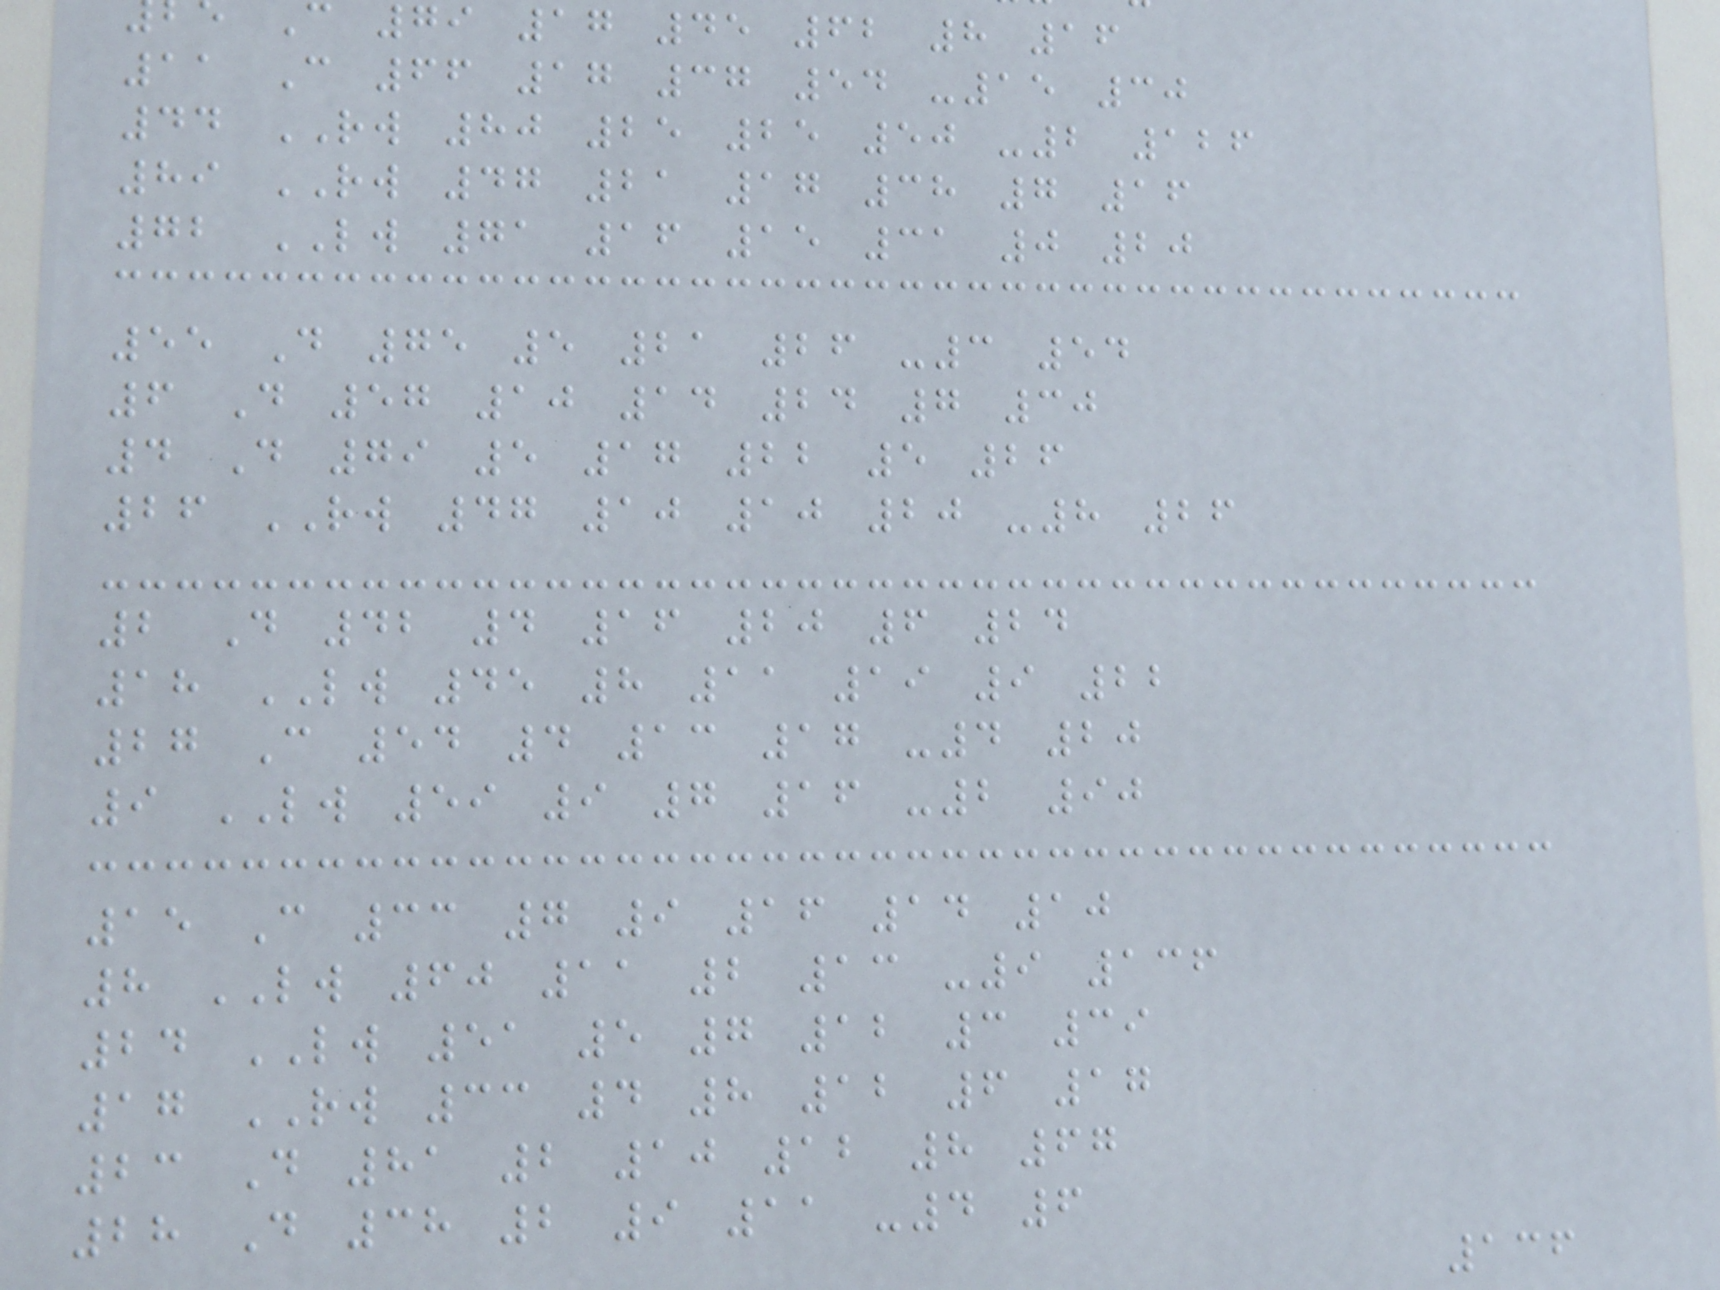c 79 17 45 62 8 16
11 C 66 17 37 54 -15 30
44 RW 80 25 25 50 -2 126
89 RW 47 21 17 38 7 16
72 LW 71 16 15 31 0 20
55 D 75 5 21 26 -3 54
6 D 57 10 14 24 7 30
4 D 79 5 17 22 5 26
26 RW 47 10 10 20 -8 26
2 D 42 4 16 20 6 24
18 LW 45 8 11 19 9 22
27 C 54 4 13 17 -4 20
9 LW 59 9 7 16 -2 90
15 C 33 7 9 16 14 10
8 LW 60 11 2 13 -9 136
24 LW 51 5 7 12 3 39
17 RW 33 4 8 12 6 17
23 D 81 2 10 12 8 67
28 D 38 2 9 11 -4 6
136
